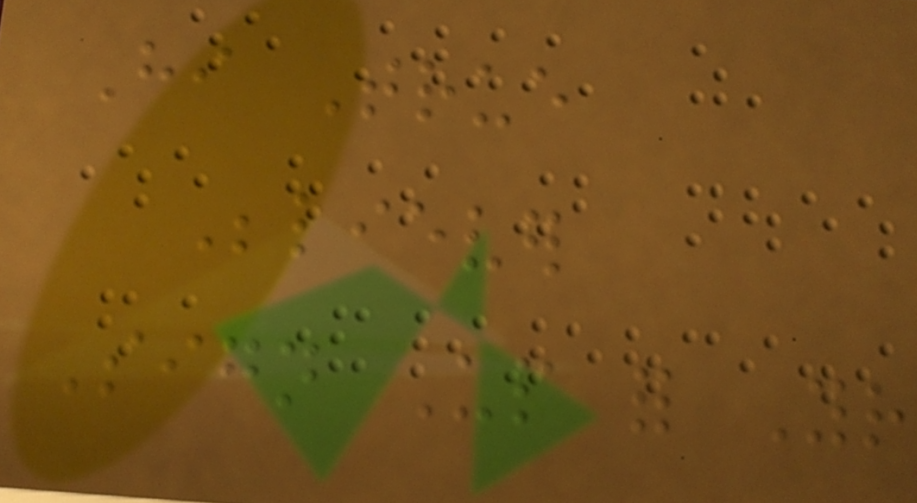Hi True
Believer
Sign Up for Your
